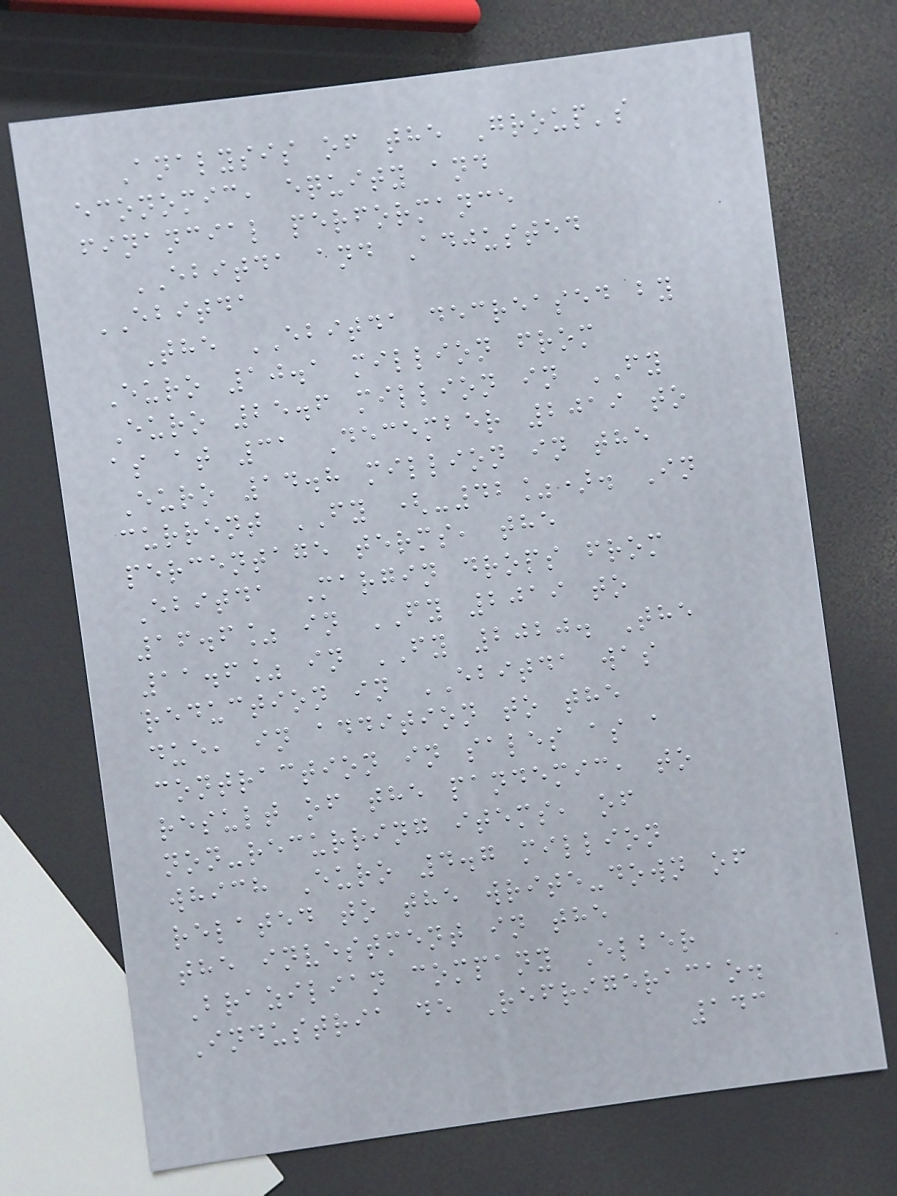Analysis of the Group's
economic, equity and
financial performance
EBITDA and Adjusted
EBITDA
The EBITDA decreased by
Euro 10.1 million from
Euro 25.6 million in FY
as at 31 December 2019 to
Euro 14.8 million in the
current FY (-42%). In
percentage terms, the
Ebitda Margin drops from
16.6% in FY 2019 to
11.6% in FY 2020. The
reduction in EBITDA was
due, in addition to the
contraction in sales as a
result of the pandemic, to
non-recurring items, of
which Euro 4.7 million
related to the write-down of
the investment in the
Brazilian company Elber
Industria de Refrigeracao.
143
